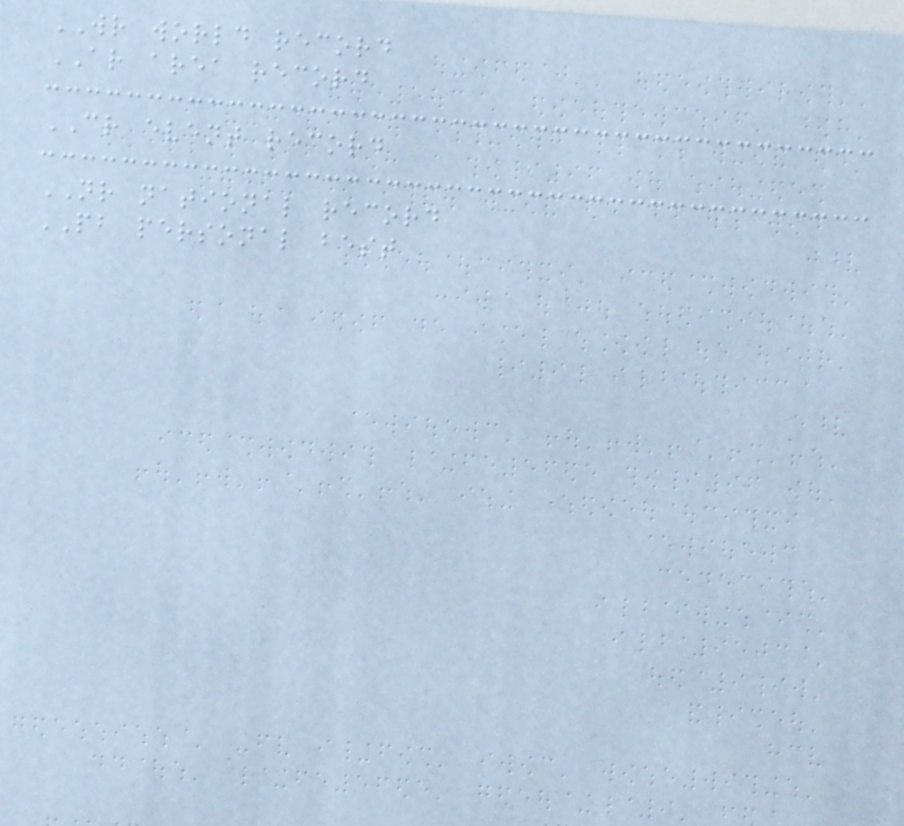WR world record
AR area record
CR event record
NR national record
PB personal best
